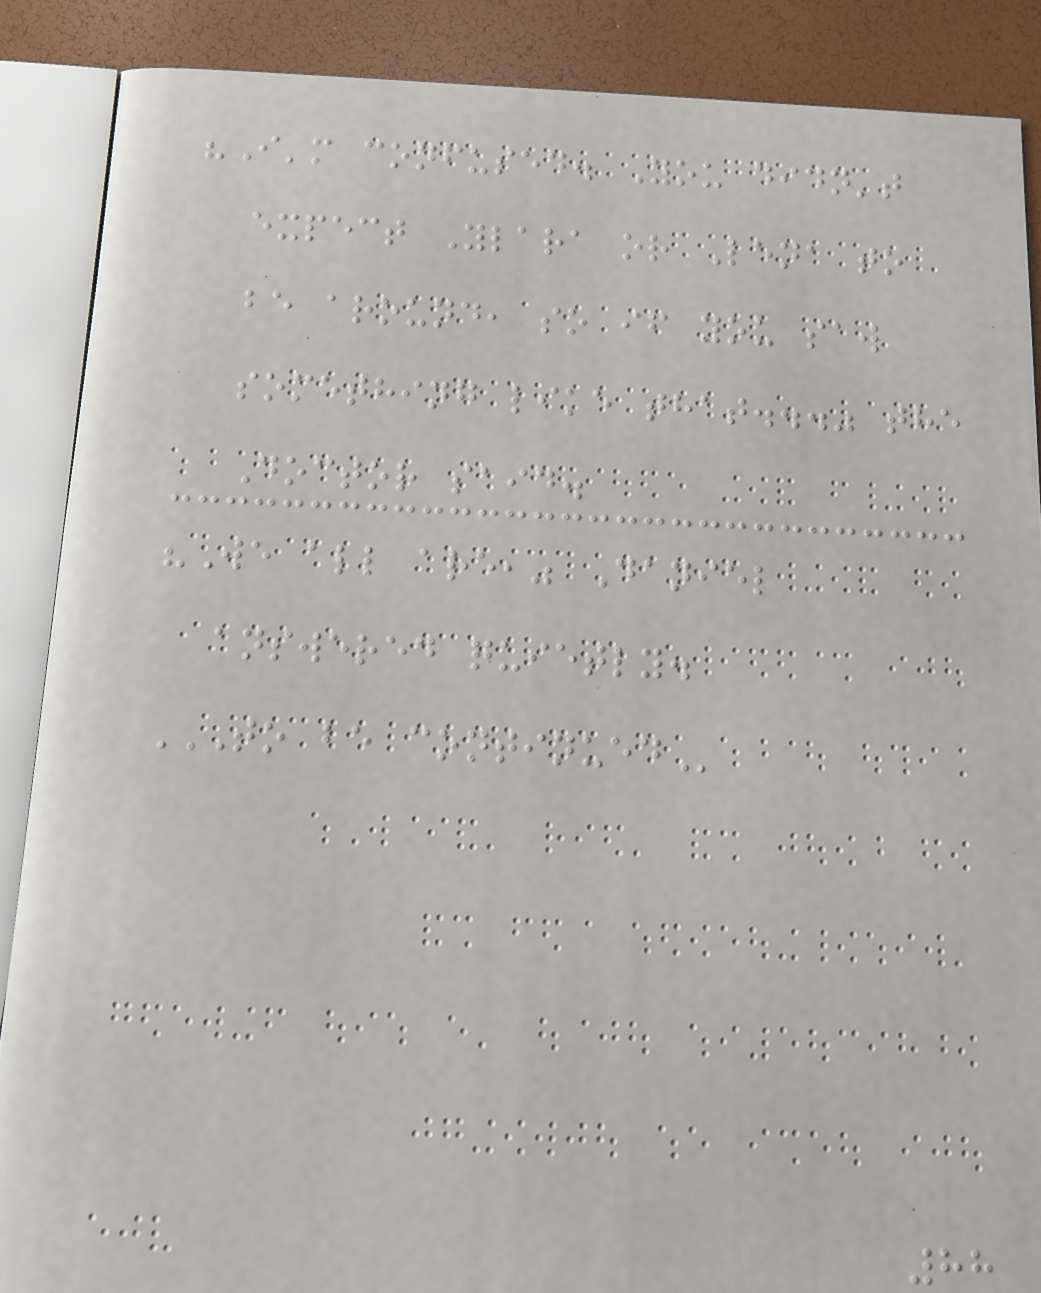"I'm confused. You didn't
expect Ylara or Lena to
be around, so if you saw
something like that..." the
Doctor said.
"We all are," Daniel
answered quietly.
TO BE CONTINUED
88
